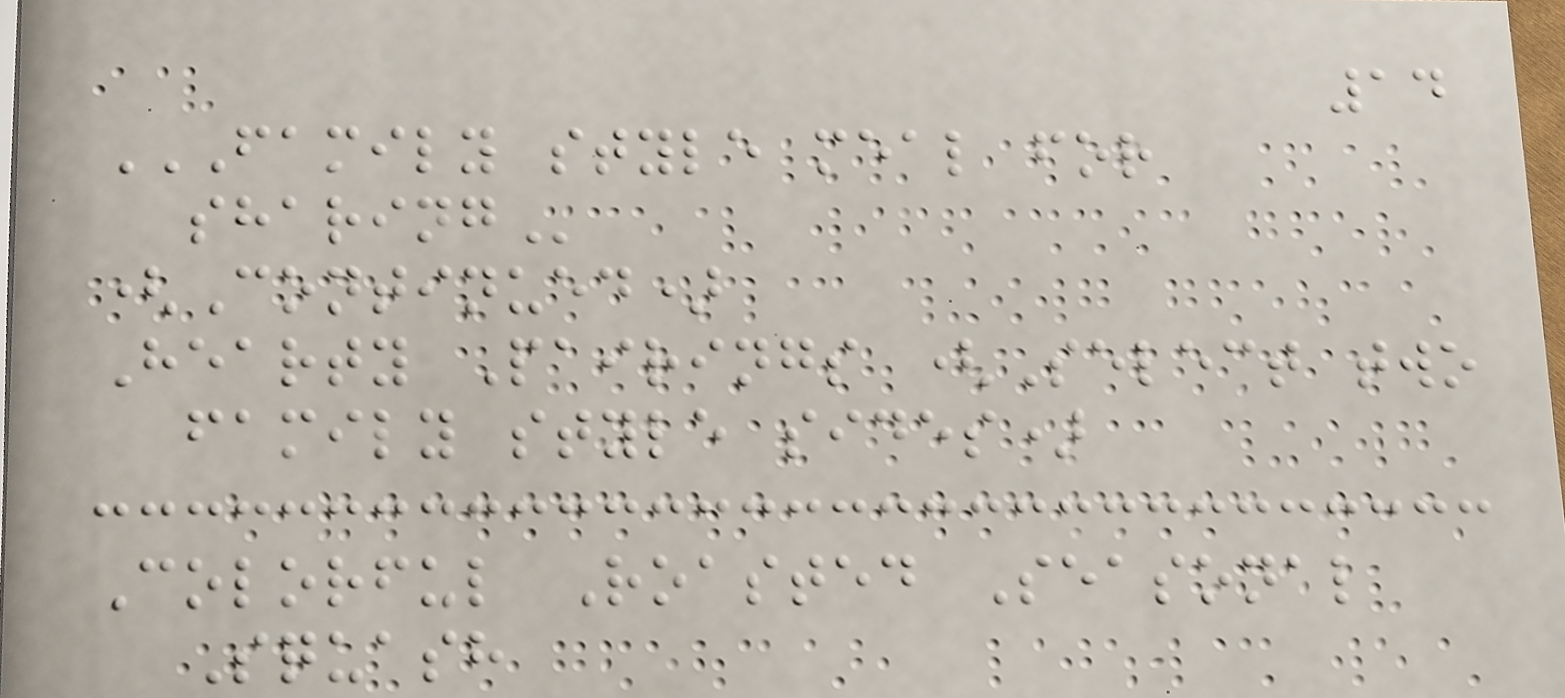14
FAMILY STYLE MEAL FOR
SHARING
(Continued)
Hearty Pairings (Select two
family style sides)
Colorful Roasted Seasonal
Squash
